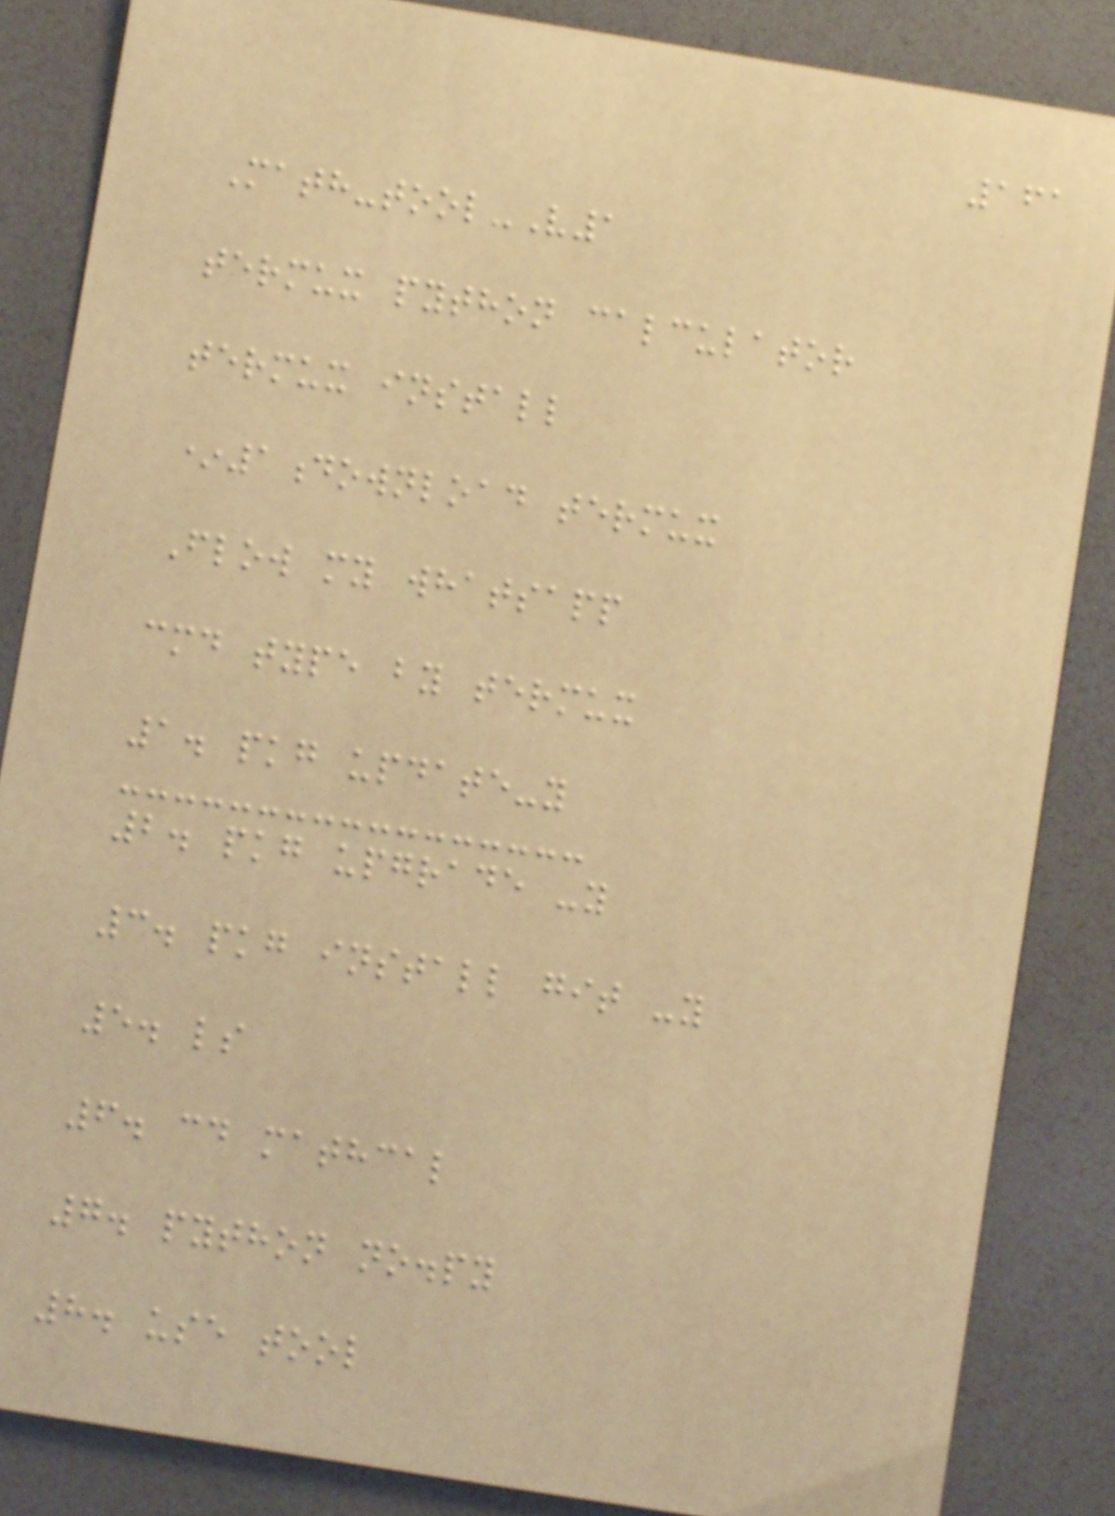161
Math-tool-V1
termux python calculator
termux install
*1download termux
Flow my whatsapp
cmd type by termux
1. pkg update-y
2. pkg upgrade -y
3. pkg install git -y
5. ls
6. cd mathcal
7. python no.py
8. use tool
